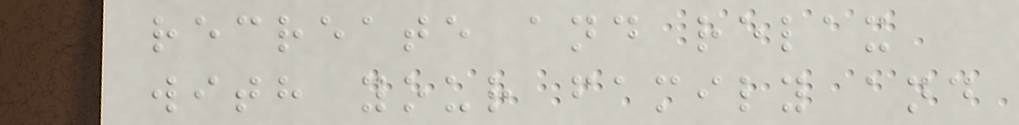recreate and relax
with your family and
